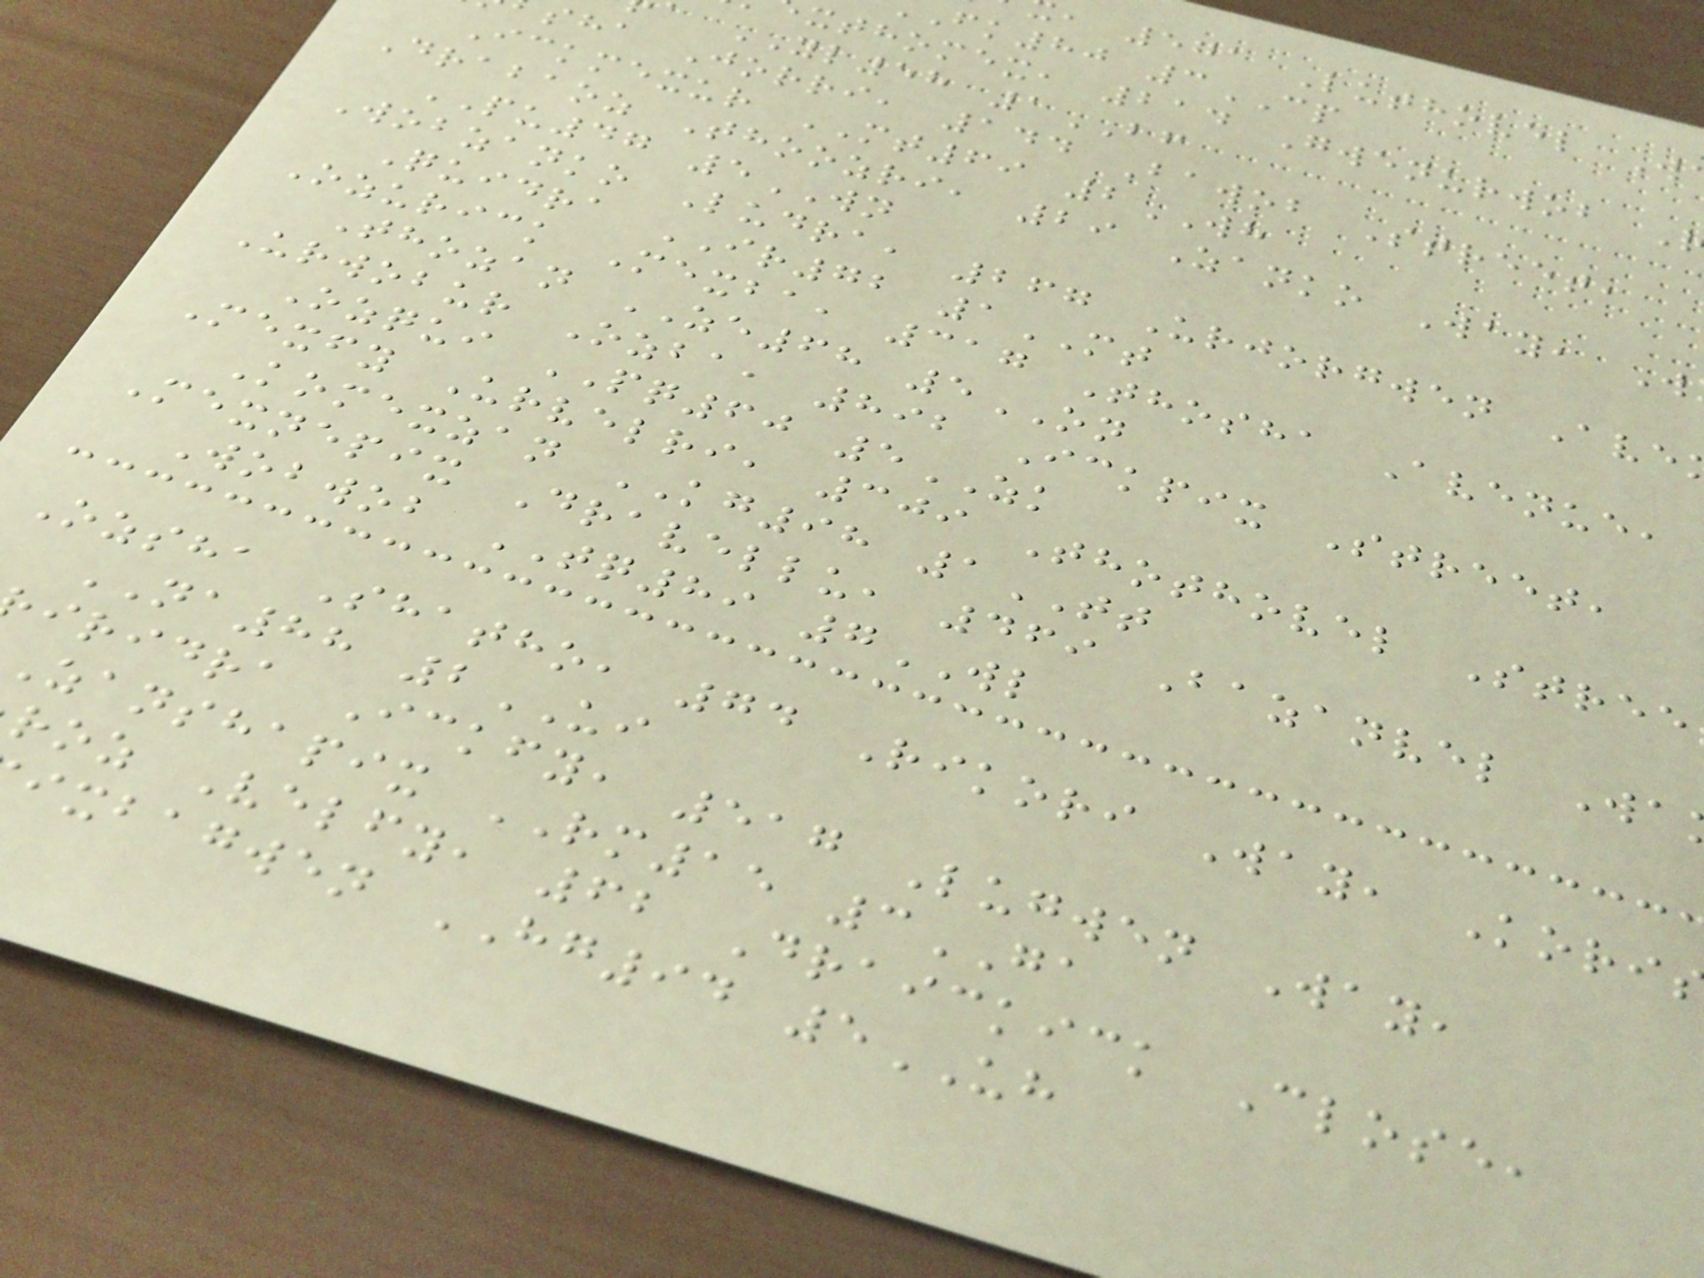, 571 Luthovel W
fk80 3CP
xthomex, 214 Gwenurwob
YL58 1BF
sha Jorri, 144 Bawob Street,
Ickmexur MT69 2WH
Drabaoz Thoozri, 29 Zanko Way, W
PU47 5WN
Wobzanko Ludra, 267 Urjorgwen Ave
Quidra IR72 1MT
Ozurick Mexba, 317 Thosha Avenue,
Thozan ZE68 5ON
Urwobur Ozba, 892 Ickpix Street,
Ozqui PQ60 5ZK
Mexfy Urvelri, 309 Thothovel Stree
Komexzan KG98 1TT
Mexnepix Dravellu, 469 Bazanvel Wa
Wobwob TQ89 7WL
Ozsha Shatho, 74 Rikori Way, Kori
NA88 2UI
iridra Ickfy, 517 Lugwen Way,
Zanshapix RM15 3GA
roz Velfy, 62 Draickick Close,
ixbagwen HG94 5UH
